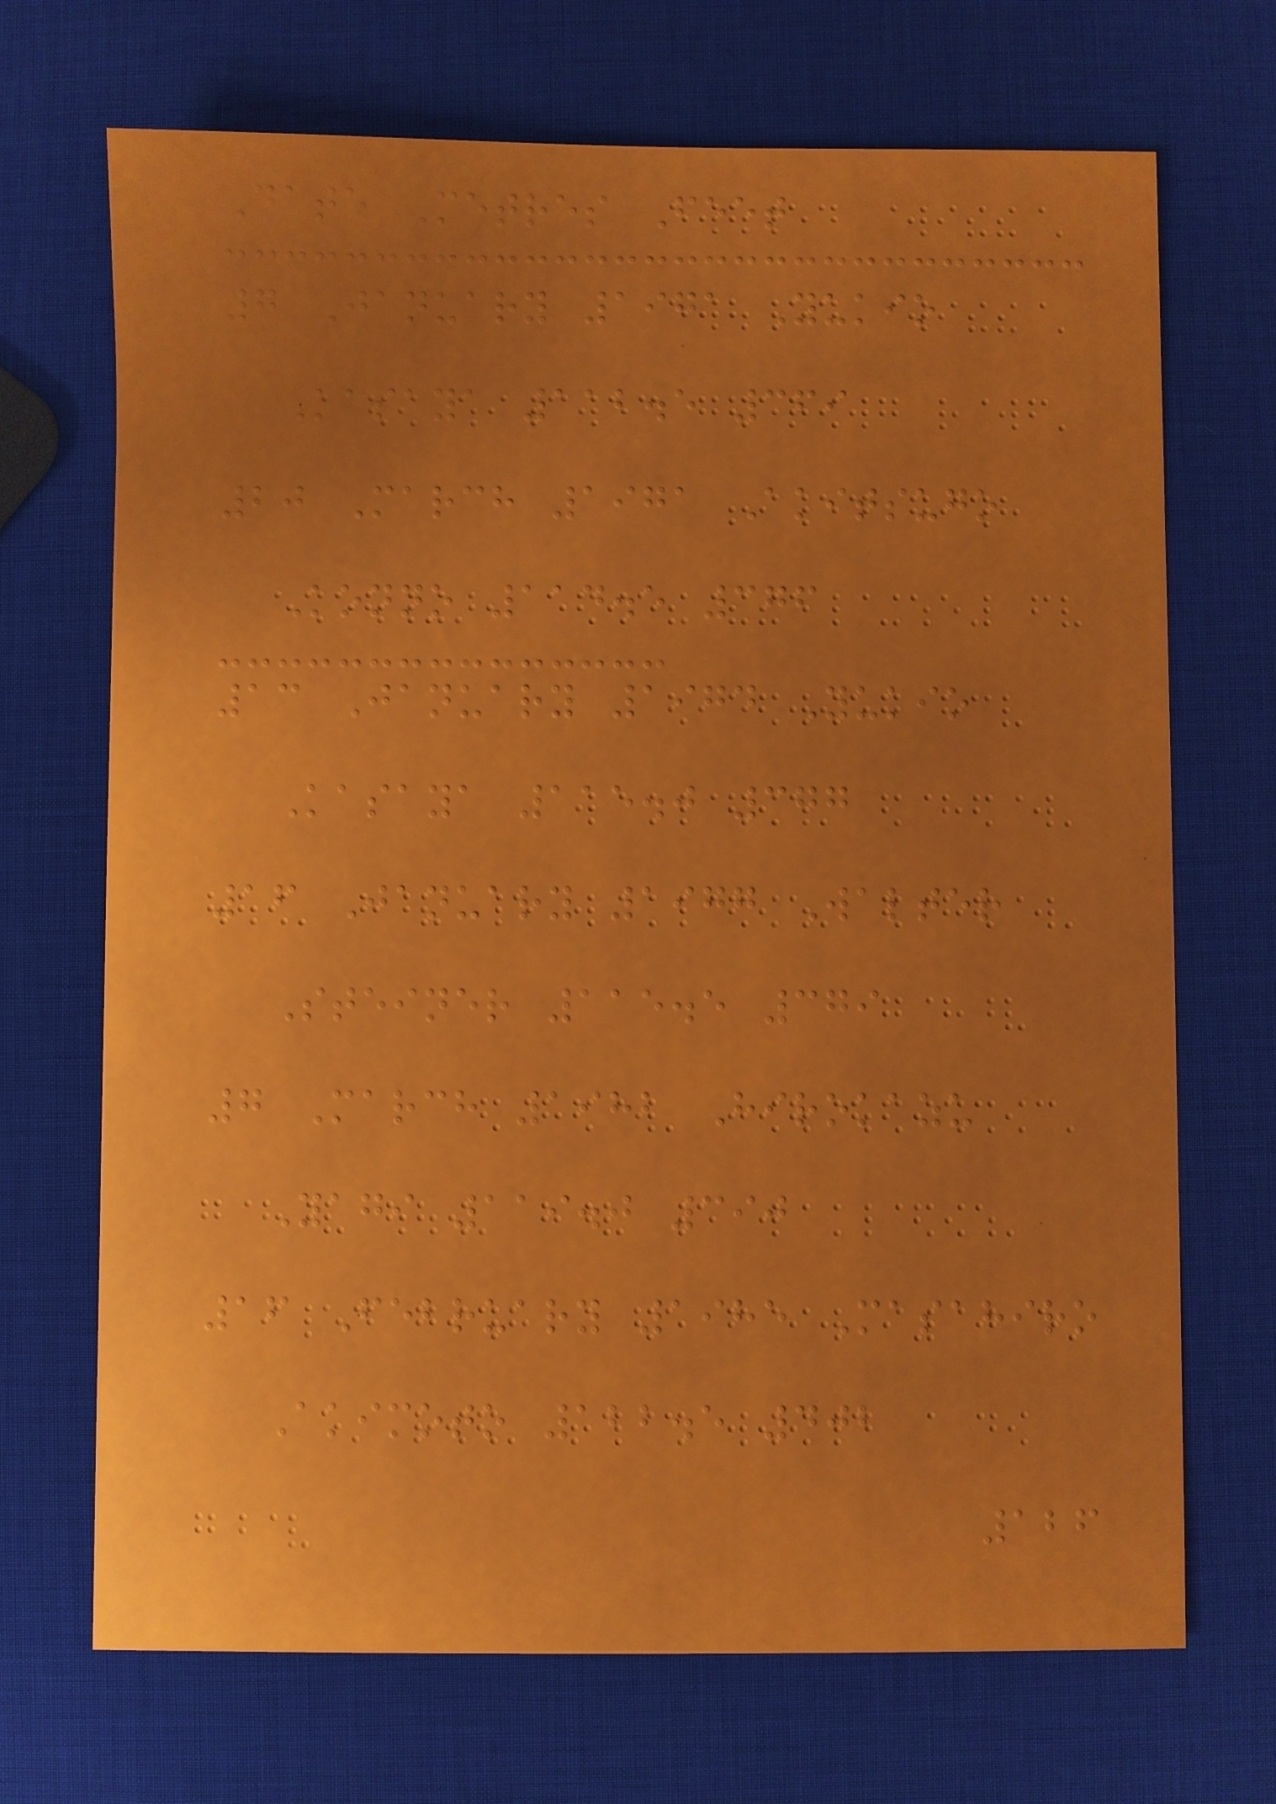Date Metres Feet
7 January 1971 Yukio
Kasaya 112.5 369
20 March 1971 Akitsugo
Konno 114.5 376
13 January 1974 Yukio
Kasaya 115.0 377
16 January 1977 Walter
Steiner 115.5 379
7 March 1982 Hirokazu
Yagi 119.0 390
16 February 1985 Masahiro
Akimoto 122.5 402
126
